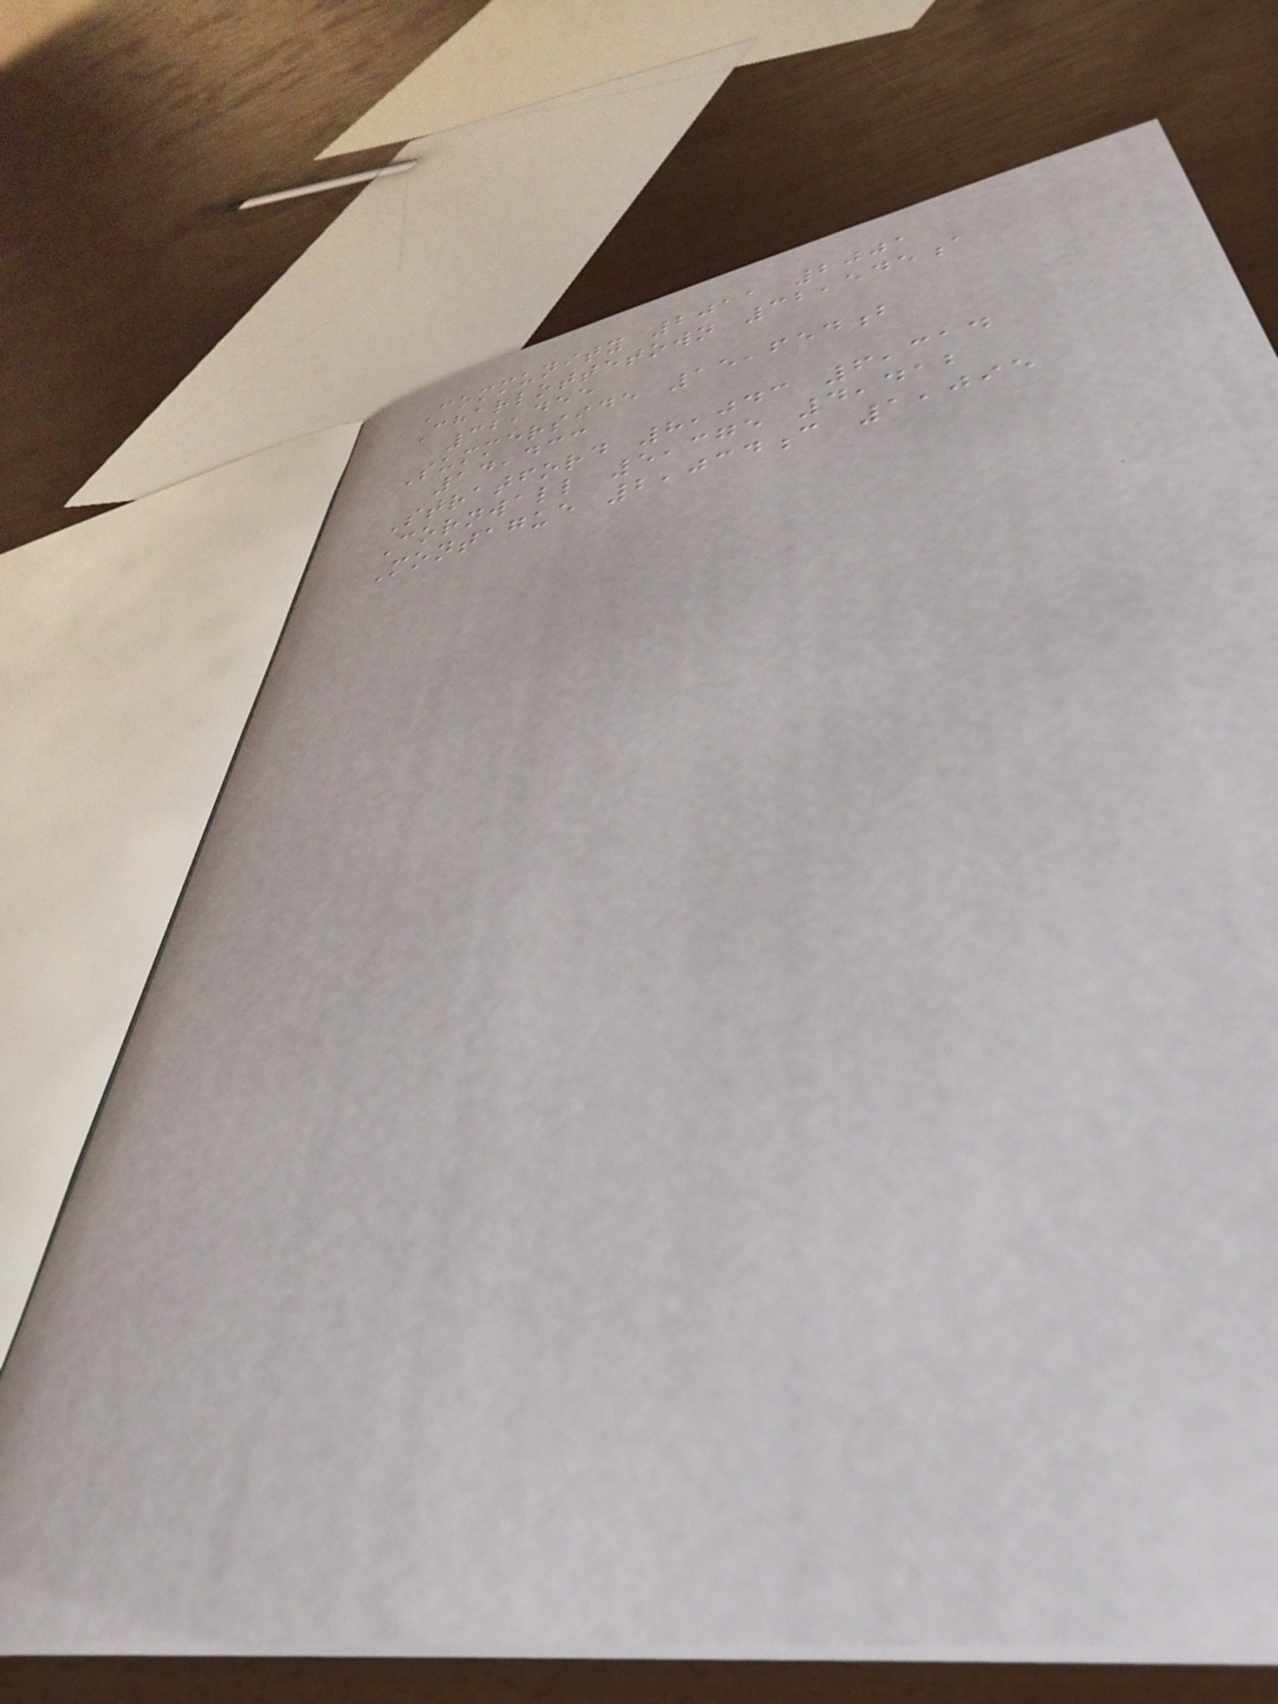Community 2011 2001
Charlottetown 32,545a
32,455
Summerside 15,654b
14,433
Stratford 8,043 6,314
Cornwall 5,375 4,412
Montague 2,034c 1,095
